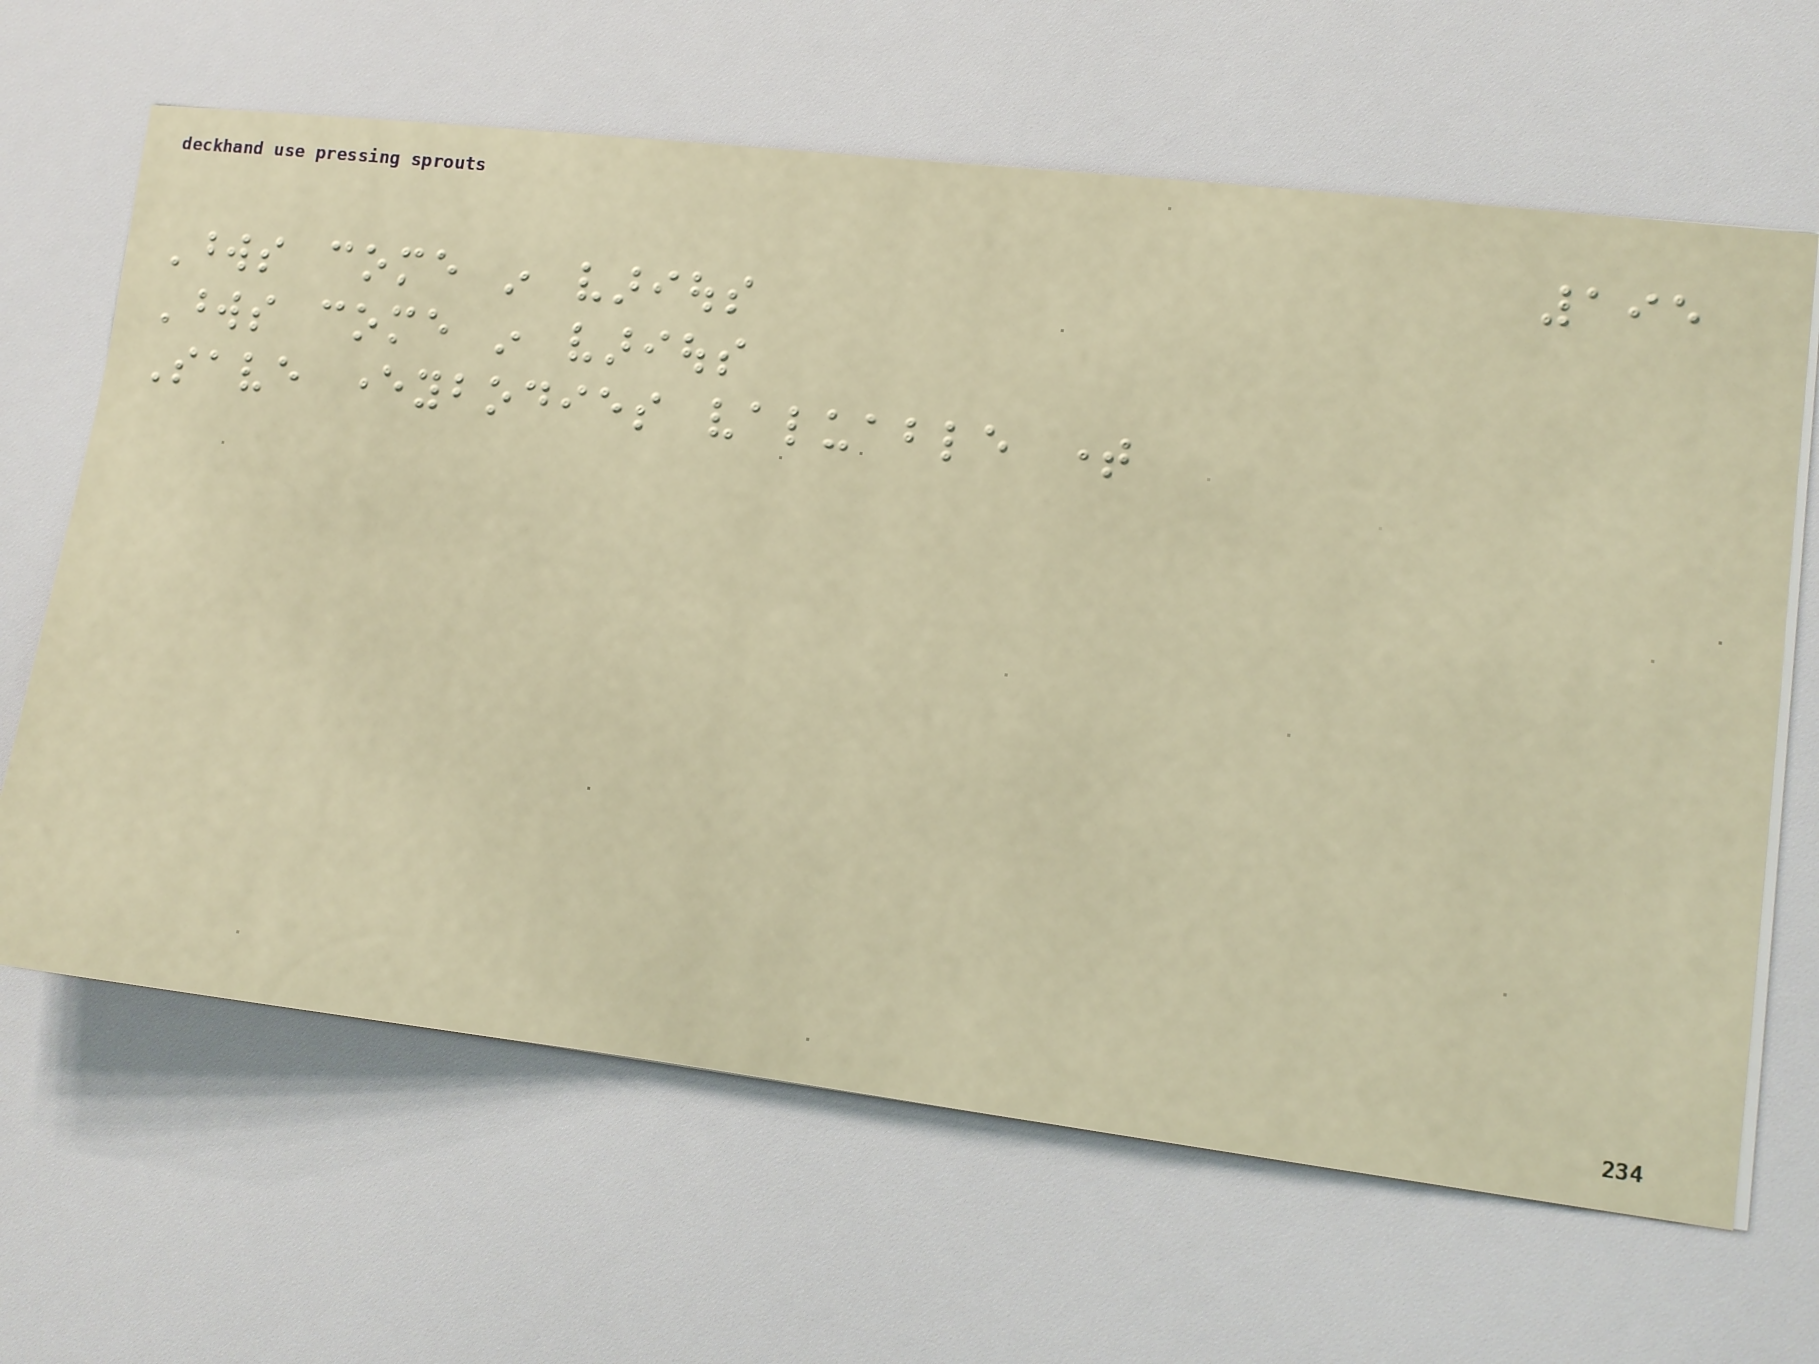195
Words come in various
Words come in various
Save everybodies valuable time
